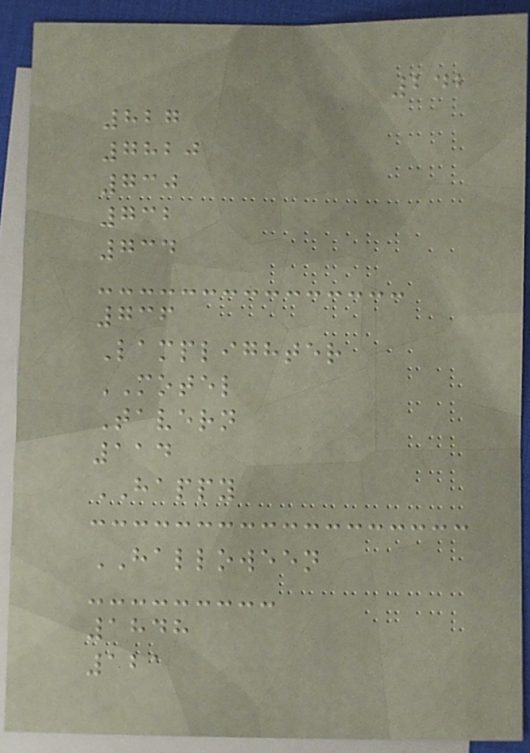242
827
7820
730
732
734
736
Lamplighter
MOTEL
Tavern
114
HAPPY
HALLOWEEN
1848
121
